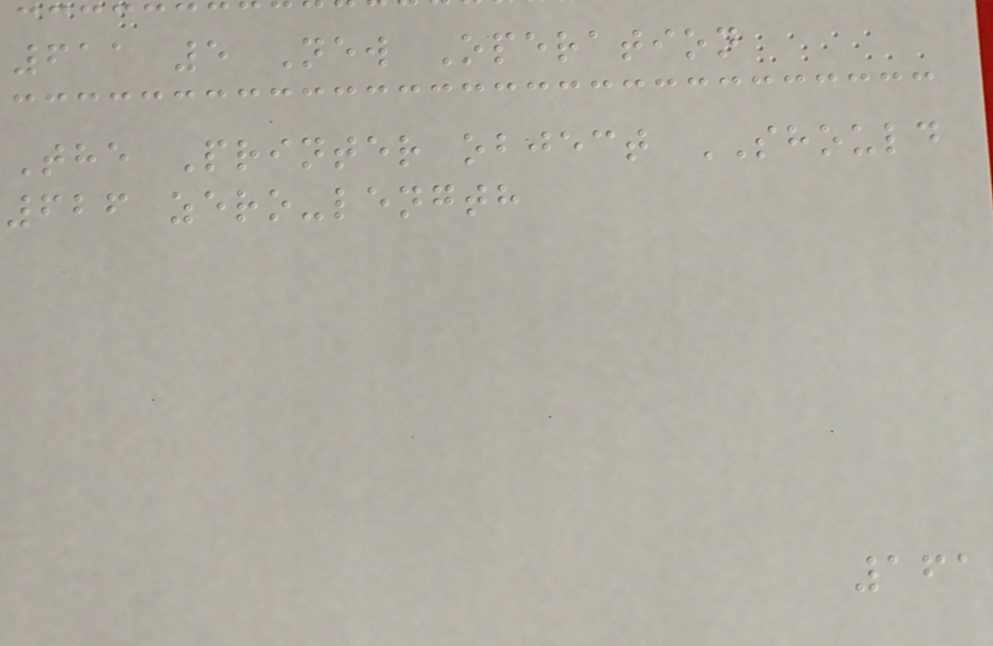611 5 New Operation
The Printer object SHOULD
626 zero-length
161
